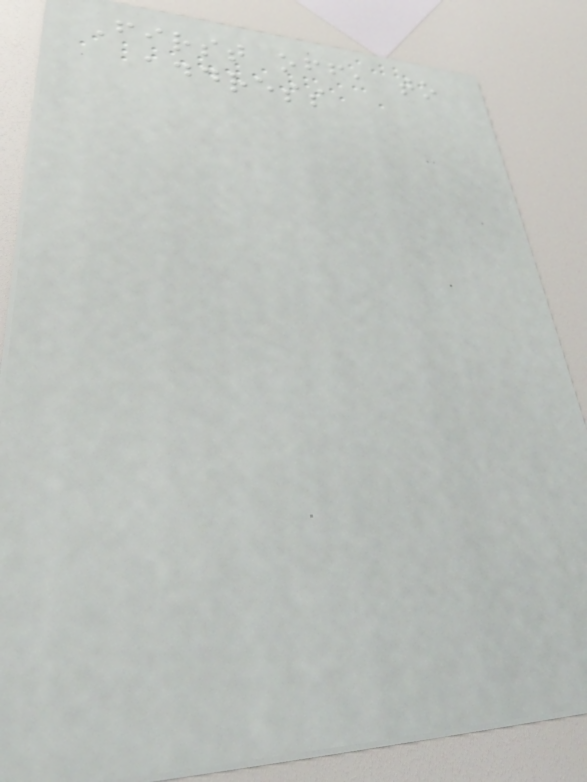First off, to
address
